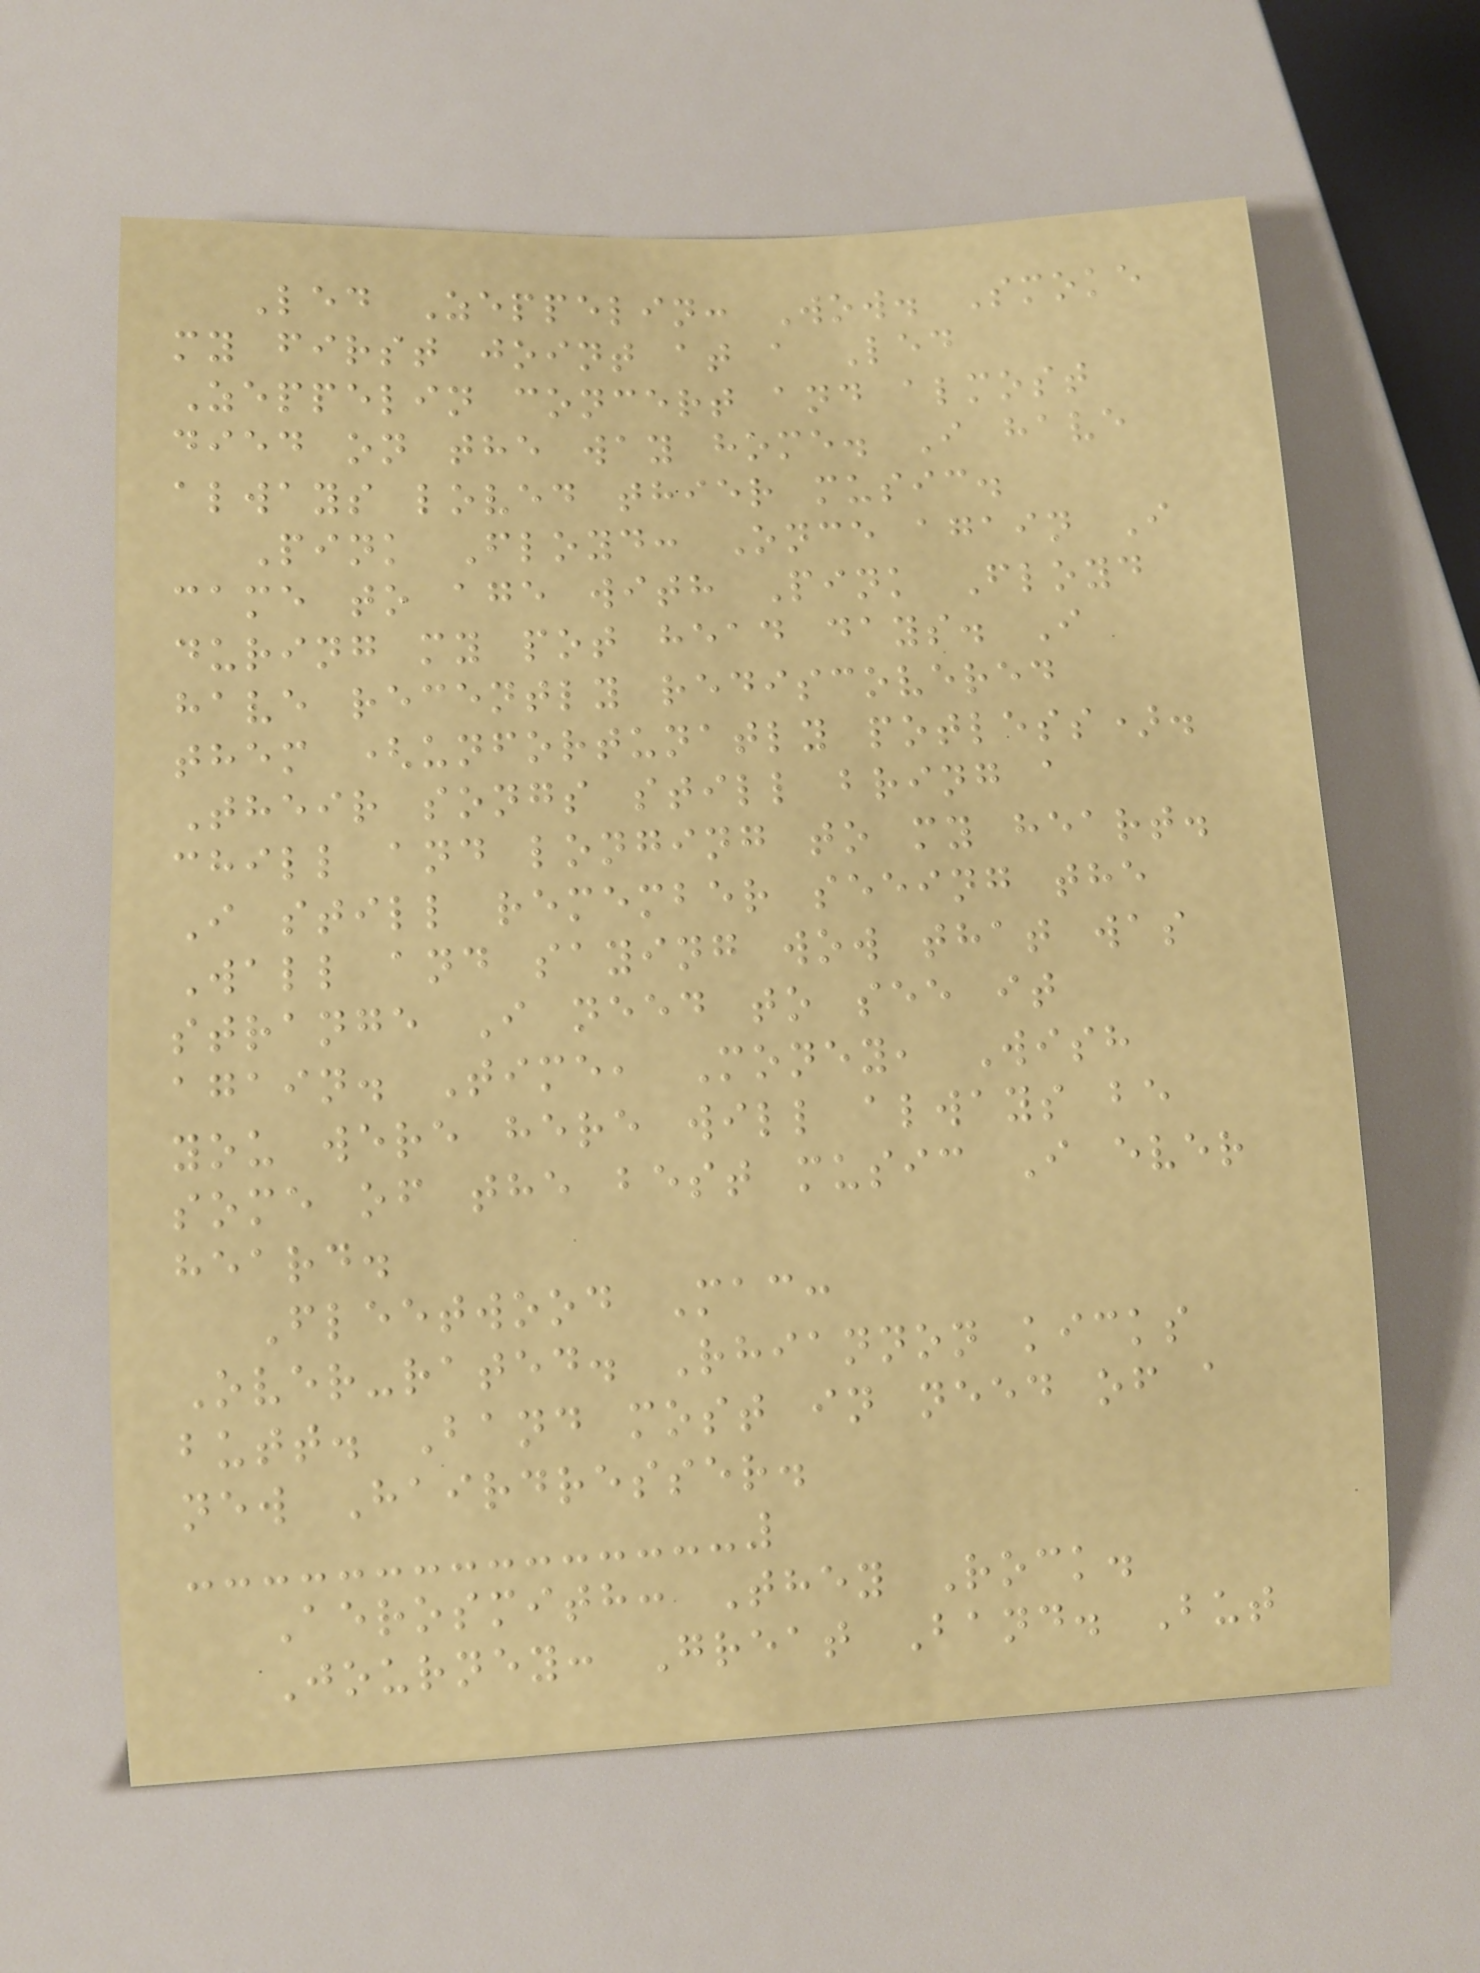Led Zeppelin: Wow. Smoke
my first joint at a Led
Zeppelin concert and almost
died on the way home. I have
always loved thier music.
Pink Floyd: Once again I
came to age with Pink Floyd
during my pot head days. I
have recently rediscovered
them (unfortunatly potless).
Their songs still bring a
chill and longing to my heart.
I still remember seeing the
Wall and saying wow that was
strange I need to see it
again. Time, Money, Wish
you were here will always be
some of the best music I ever
heard.
Fleetwood Mac:
Over-rated. Rhiannon kicks
butt. Band most in need of a
new Hairdresser.
Aerosmith: They Rock.
Journey: Great Band. But
